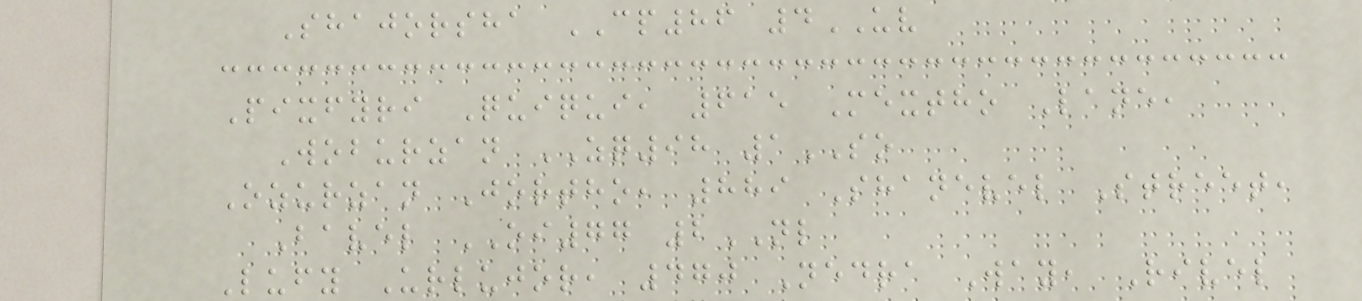Shajorsha CP86 4UV
Pixfyri Quiqui, 615 Mextho Lane,
Woburzan ZQ98 1SO
Ozurzan Jortho, 889 Shanevel Street,
Bavel OI77 2NL
Lufy Urlujor, 470 Nedra Way, Rivel
